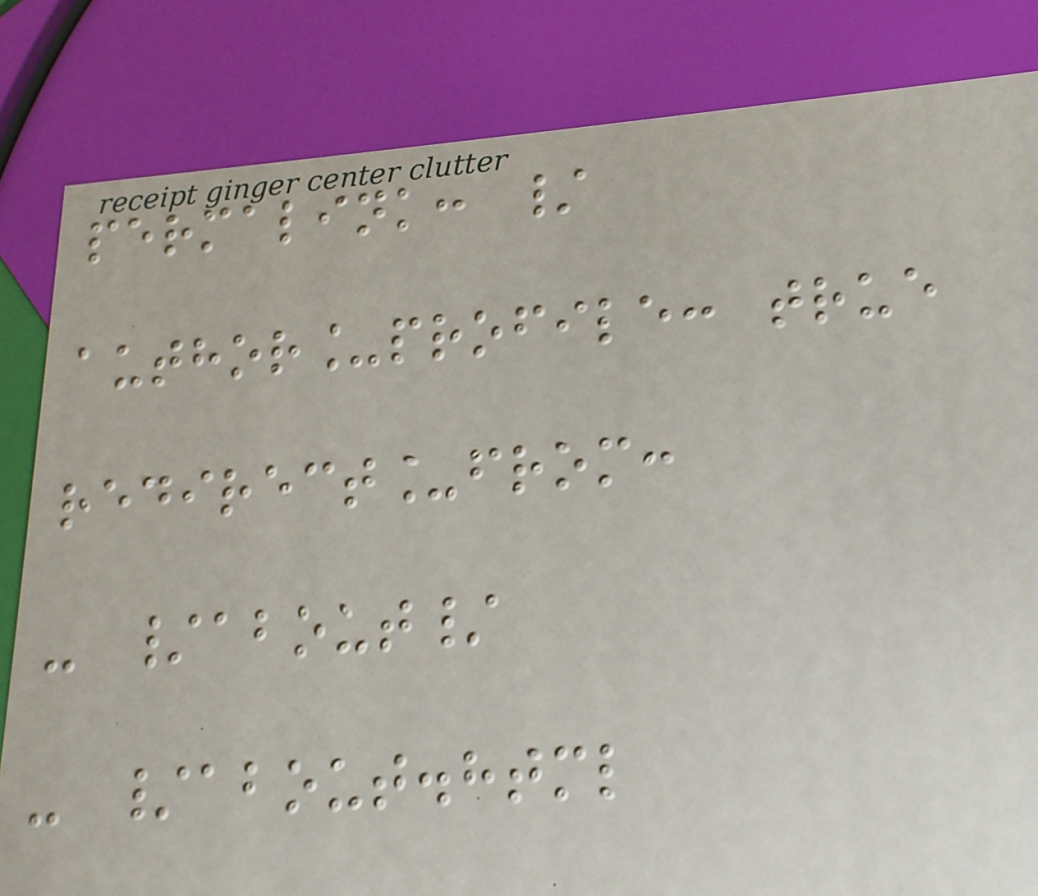permalink: /
author_profile: true
redirect_from:
- /about/
- /about.html
